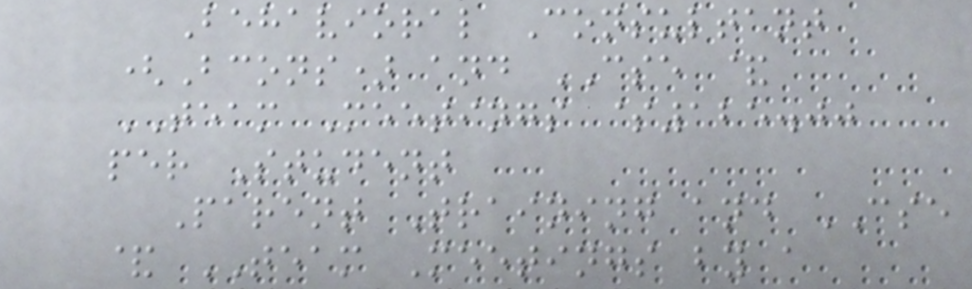Behavioral Consultant
(Bcons) and CSE &
TEAM Meetings $125.00
per Student
Parent Training and CSE
& TEAM Meetings by a
